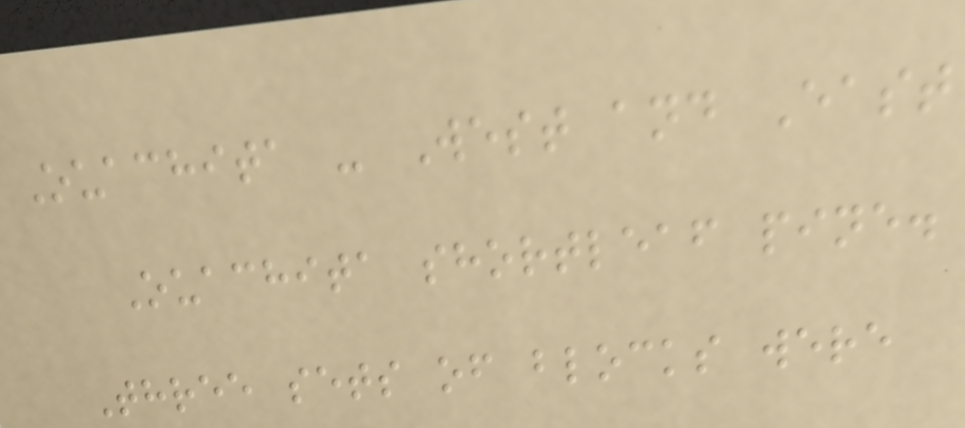Ouachita - West and East
Ouachita shortleaf pine.
Three sets of blocks were
